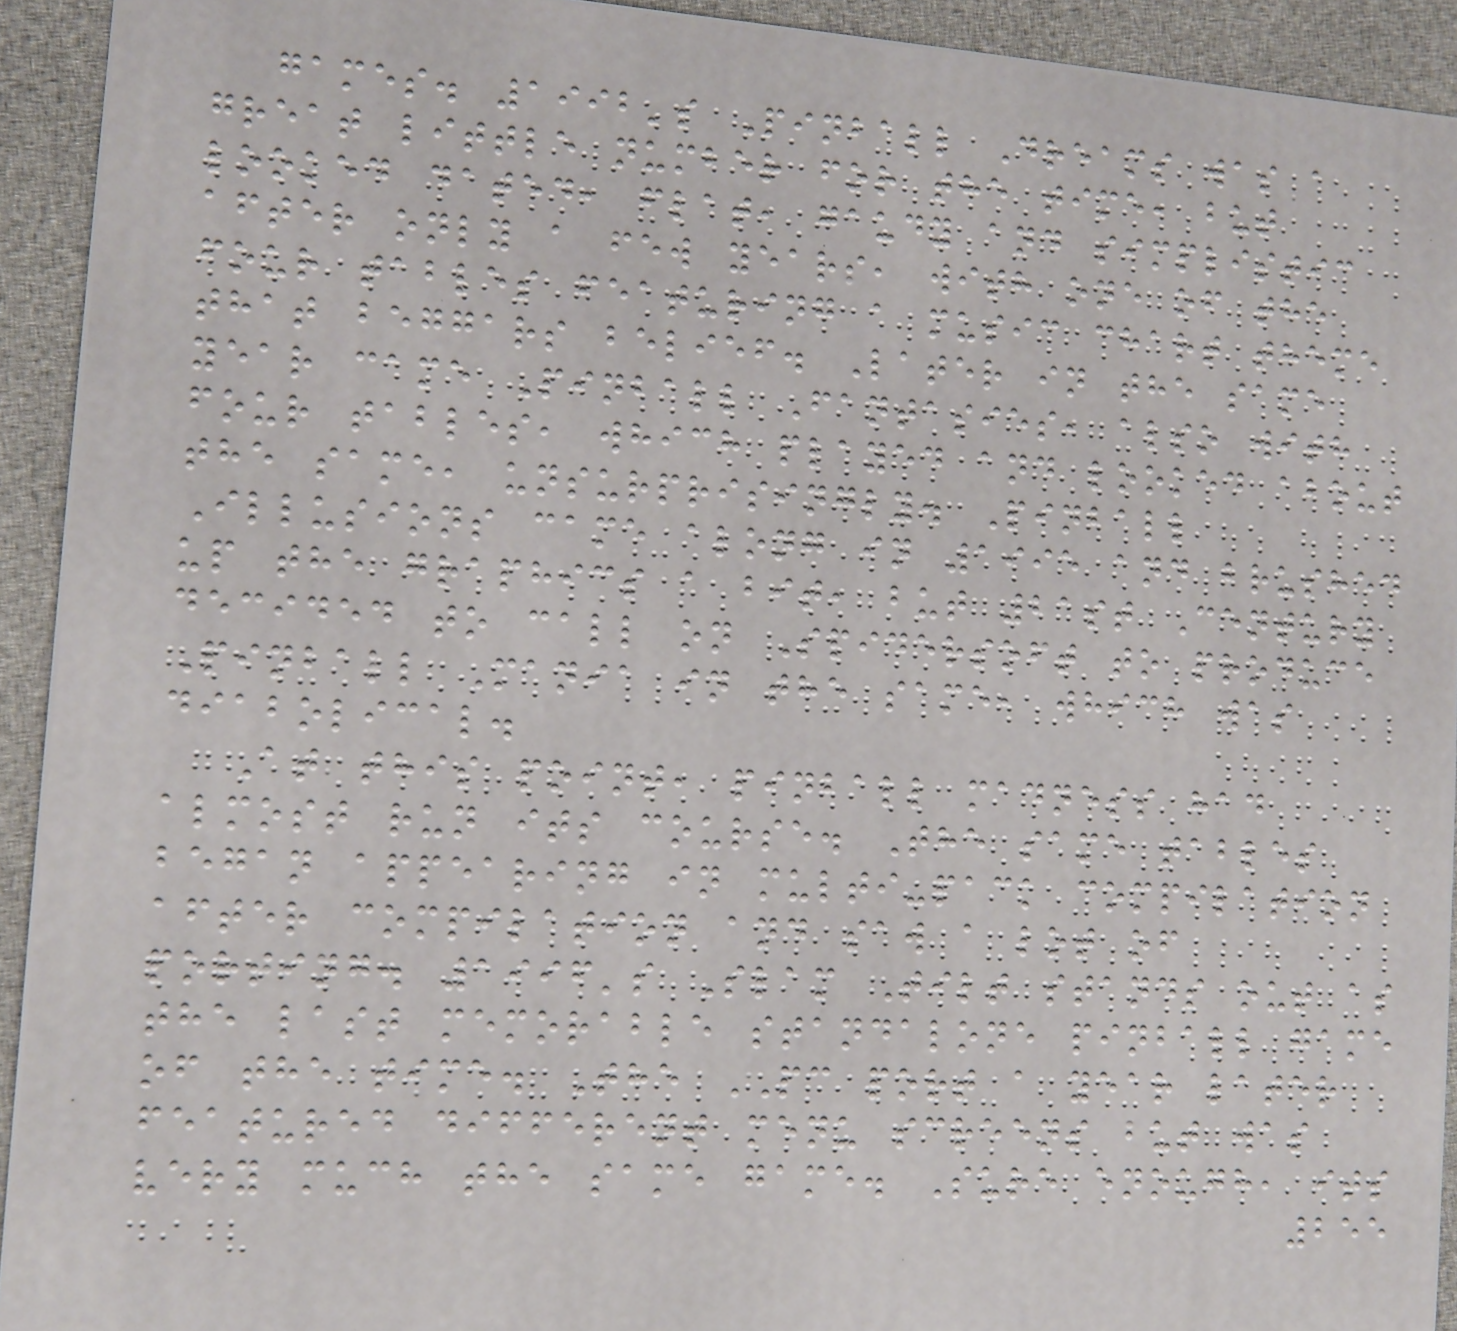games. 1992's Pinball Dreams was a
great little number for the time, but
looked dated, flat, gaudy and simplistic
after only a few years, with one of the
four tables featuring a music chart theme
that beggars belief. Later in the same
year came Pinball Fantasies, also with
four tables, which played and looked about
the same, unsurprisingly. Pinball
Illusions came along in 1995 and brushed
up the graphics a bit, but 21st Century
decided to call on Spidersoft to produce
Pinball Mania in the same, which was
diabolical.
At this point, pinball madness had
almost run its course. The same tables
began appearing in multi-pack compilation
after compilation and saw a lot of
porting. 1996's Slam Tilt stands out as
the last memorable standalone pinball game
of the time. The PC port a year later
featured different menu screens but was
very much the same game. Sure enough, its
255
